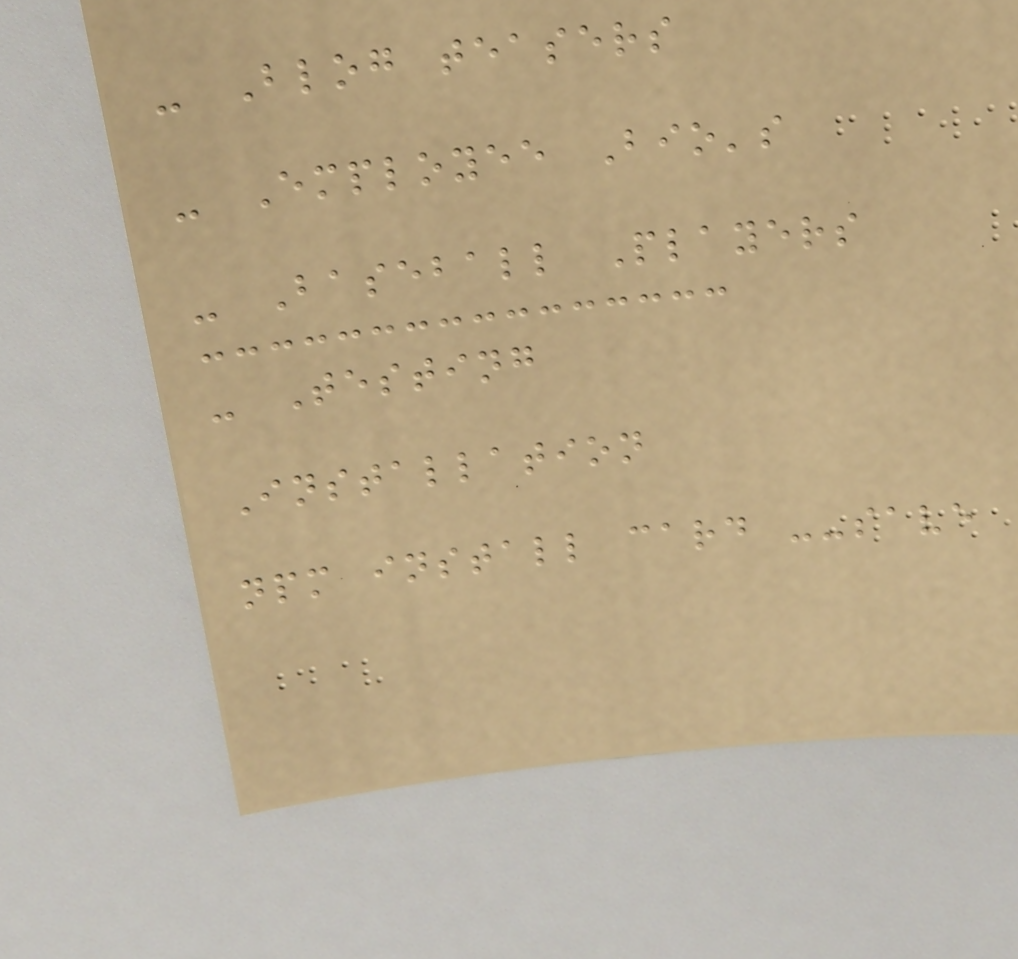- Blog teasers
- Employee Bio's
- Baseball Players
- Testing
Installation
npm install card --save
